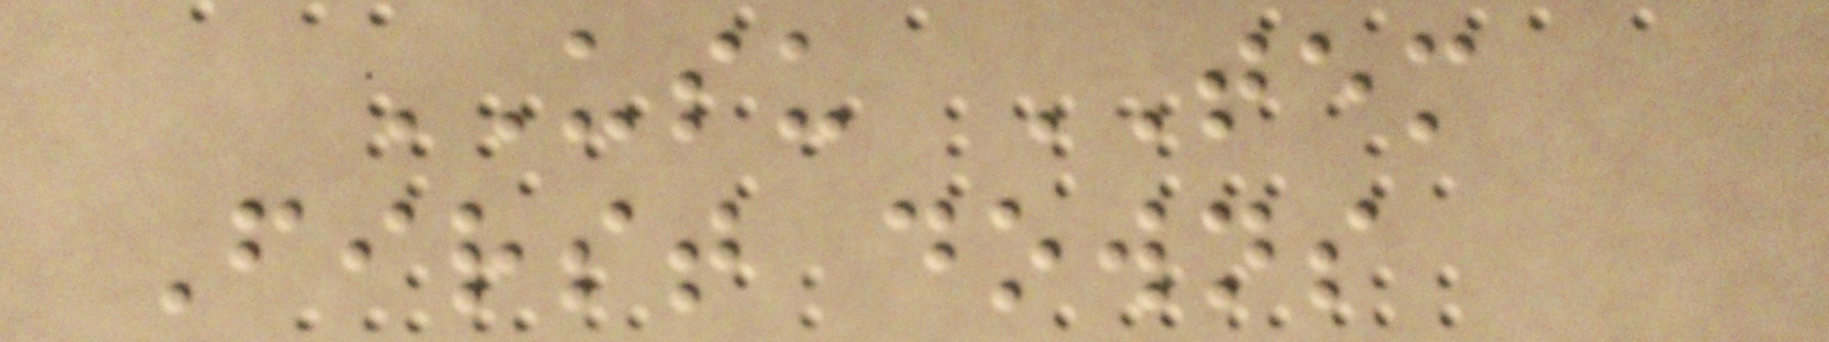USU TEM
First downs
